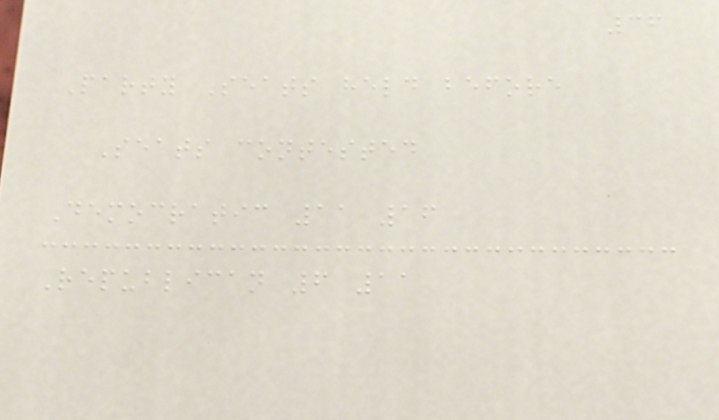36
Party Seats held before
Seats contested
Democratic 11 16
Republican 6 11
